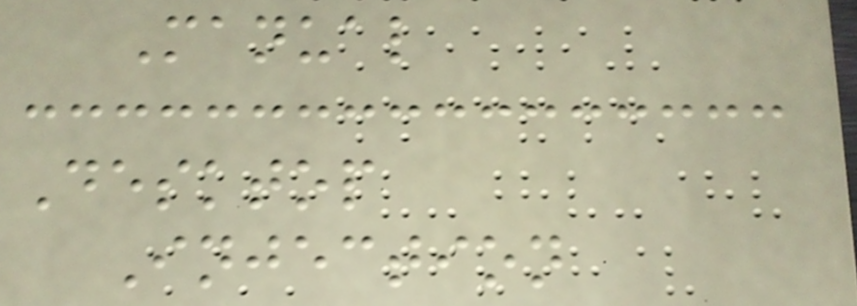Manual
Desktop
Injection
